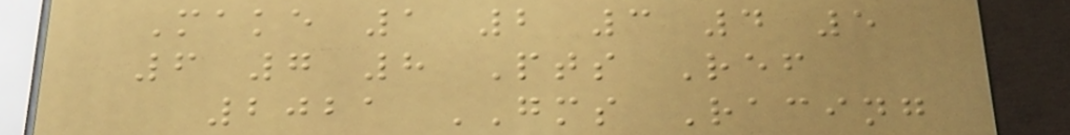Make 1 2 3 4 5
6 7 8 Pts Ref
2021 GMS Racing
